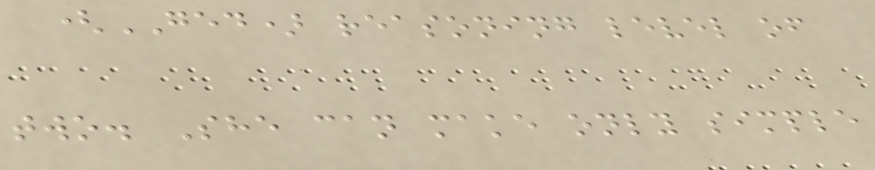(GED) reasoning level of
two. She can make only simple
